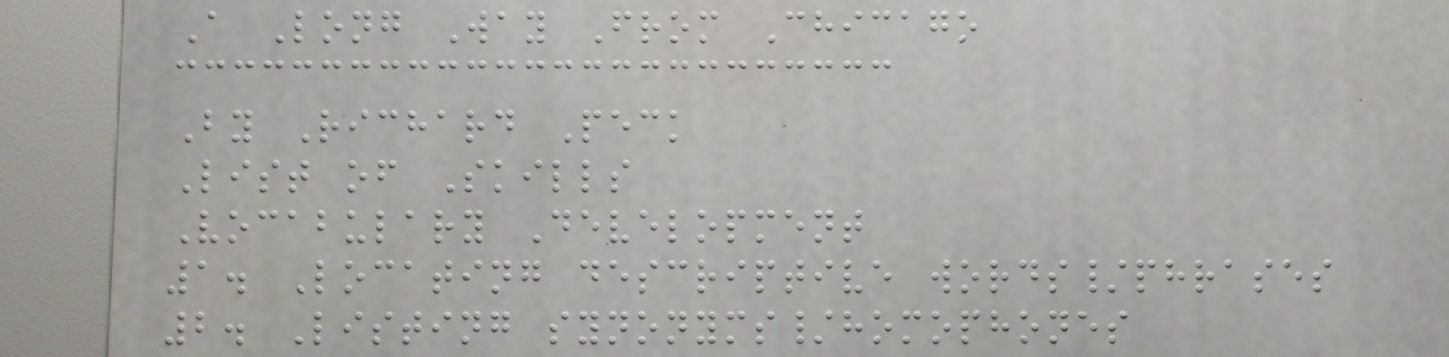A Long Way From Chicago
By Richard Peck
List of Skills
Vocabulary Development
1. Locating descriptive words/phrases
2. Listing synonyms/homophones
